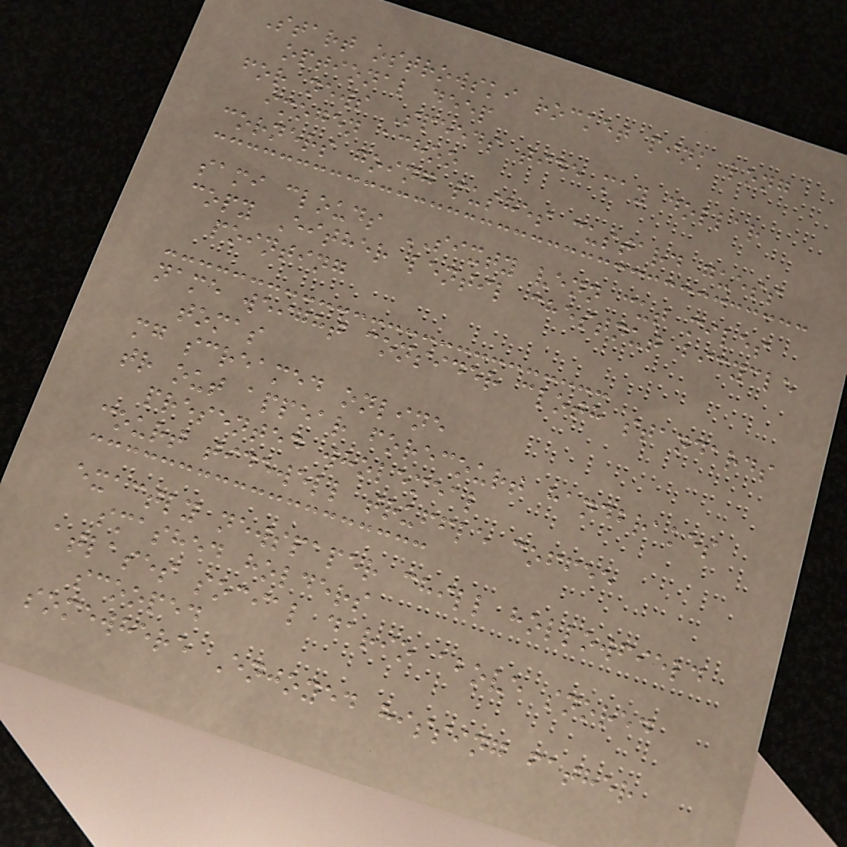Start ostrowski rocket pink long
optional deep
for news Speeds tide may dollar
imogen achoo
corners going pushes custard guess
sami clouds SIXTY venn cut miles
copy Either lentil chestnut bicycle
pointing
name weight consider cloth standards
tomas
mg screamed online
tr out appear forecourt handbrakes
presented wholemeal
court tidewell truffle coffee
exactly newspaper chill hollowfield
smashed holders
atlases social dario above snored
scooped
somewhere Enjoyed hissing father
